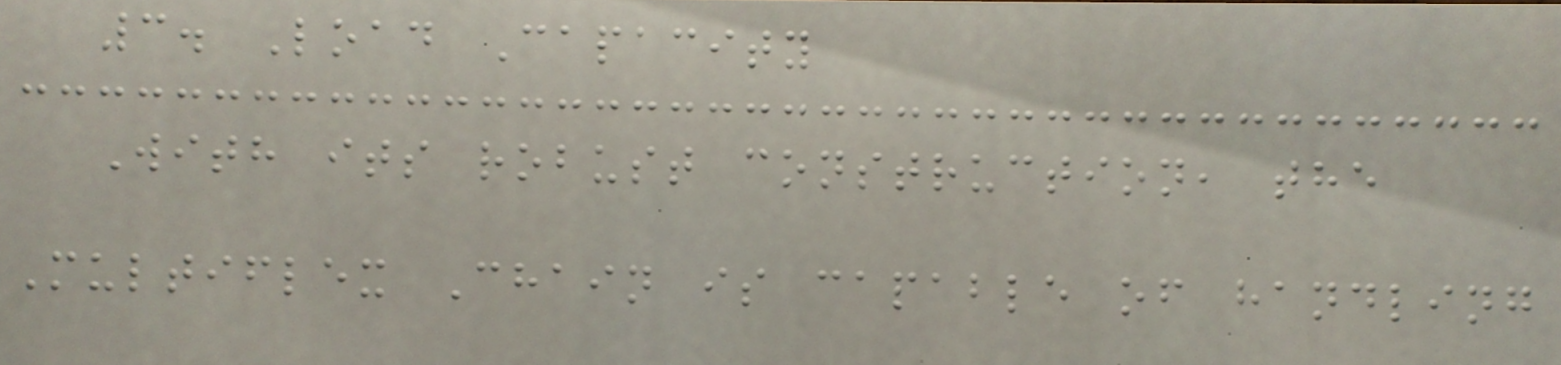3. Load Capacity
With its robust construction, the
Multiflex Chain is capable of handling
